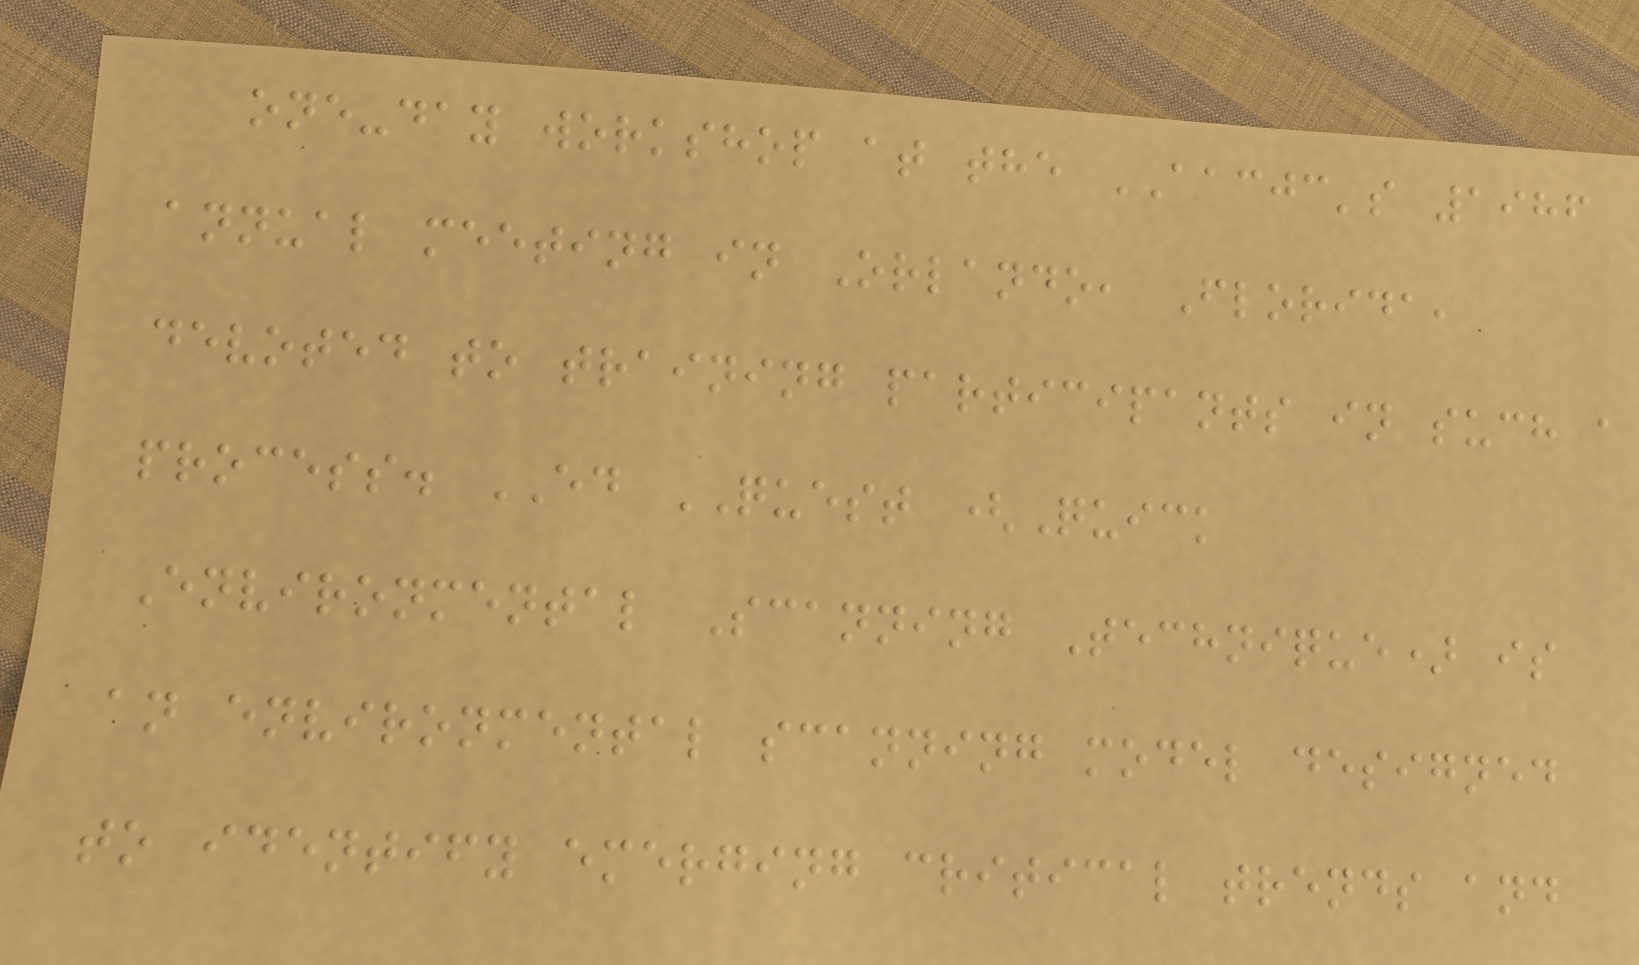one-day workshop at the AACJC's 1986
annual meeting in Orlando, Florida,
devoted to training participants in such a
process. ED QUEST (Quick
Environmental Scanning Technique) is
an environmental scanning model designed
to identify emerging critical trends and
